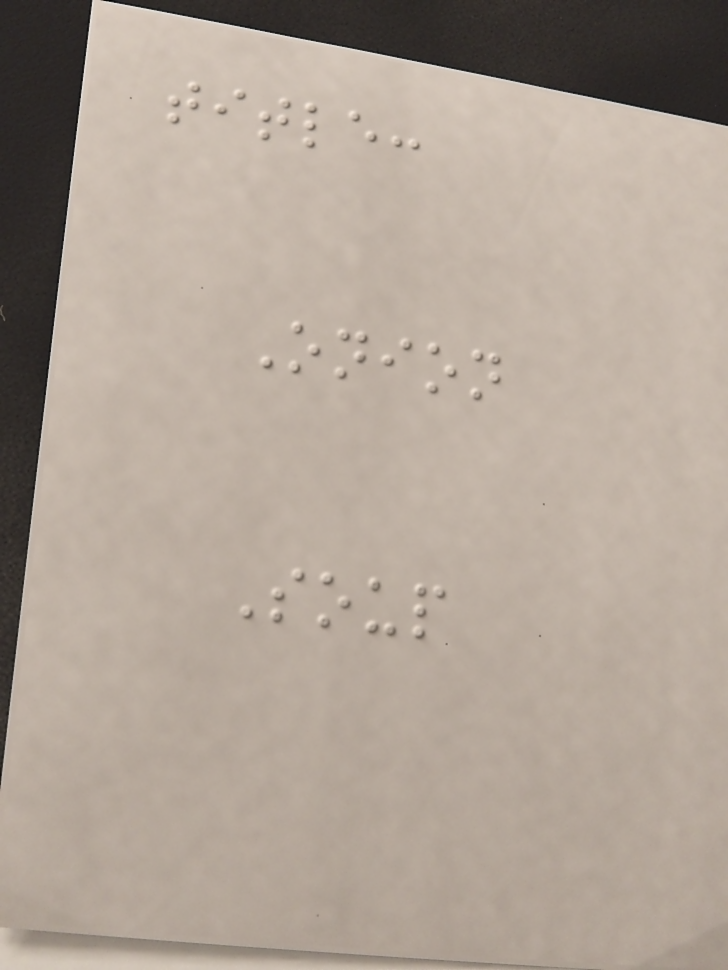title:
Onion
Soup
